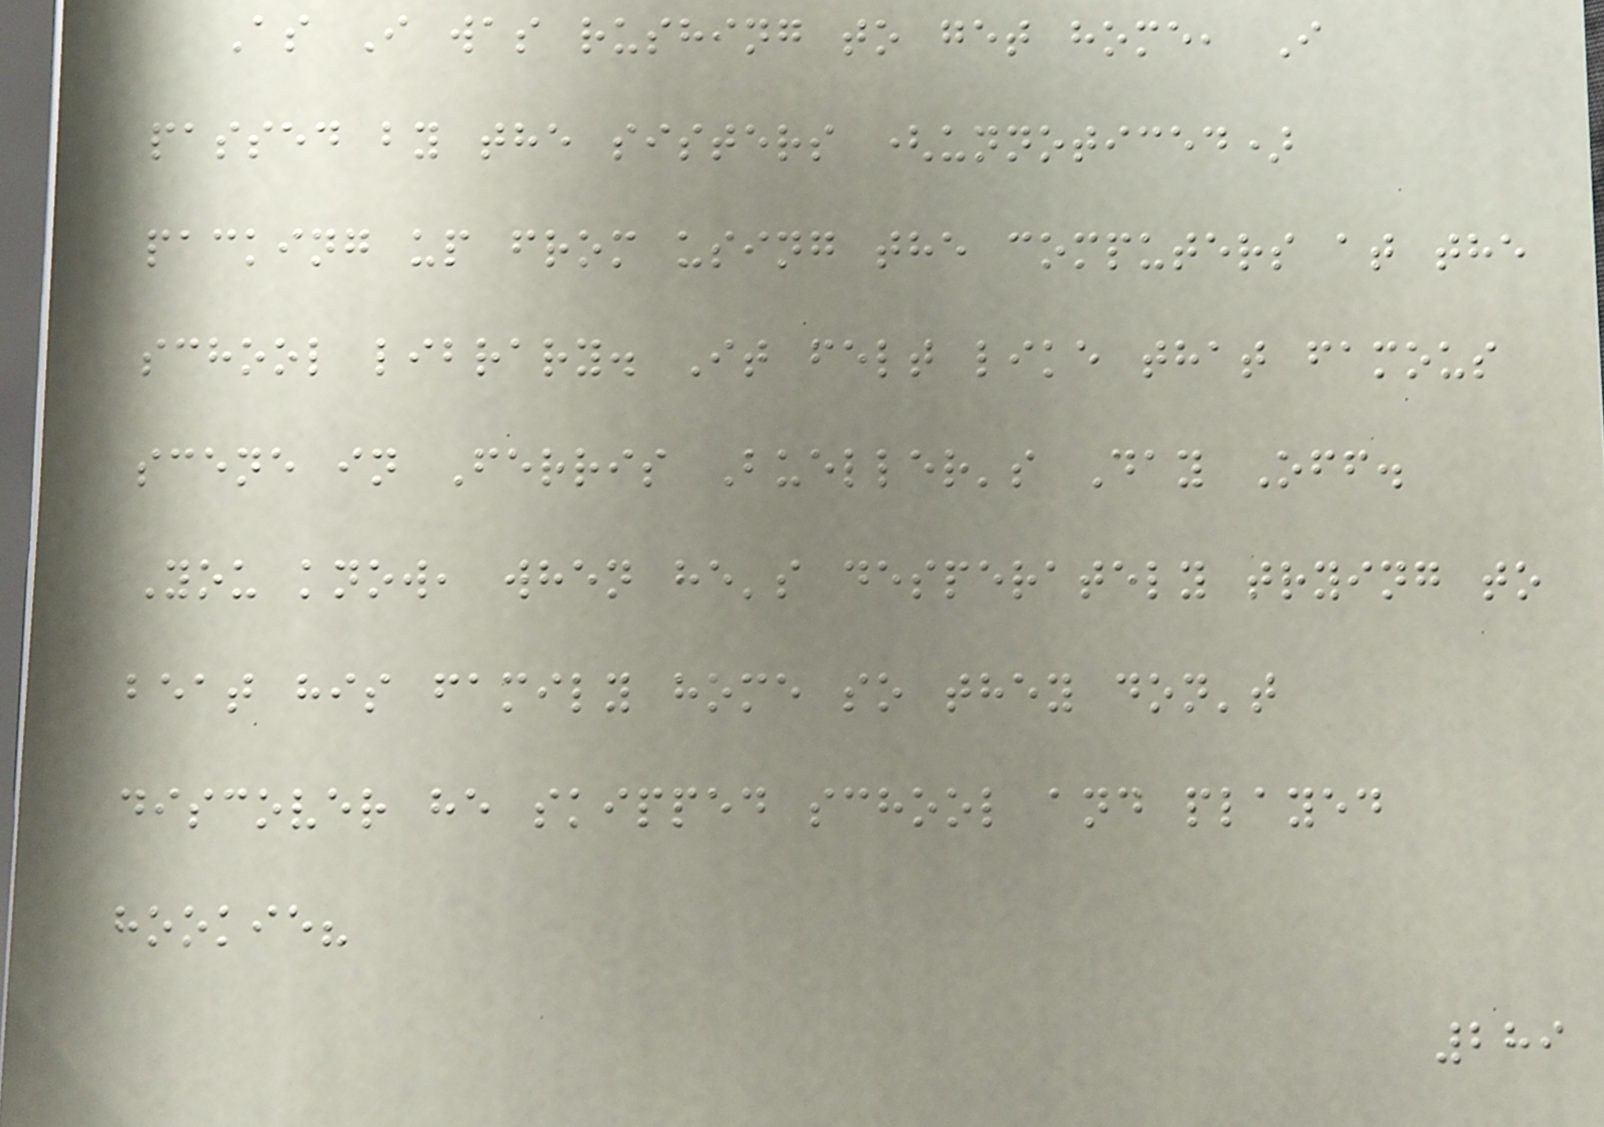As I was rushing to get home, I
passed by the sisters (unnoticed)
packing up from using the computers at the
school library. It felt like that famous
scene in Ferris Bueller's Day Off.
You know, when he's desperately trying to
beat his family home so they don't
discover he skipped school and played
hookie?
289
